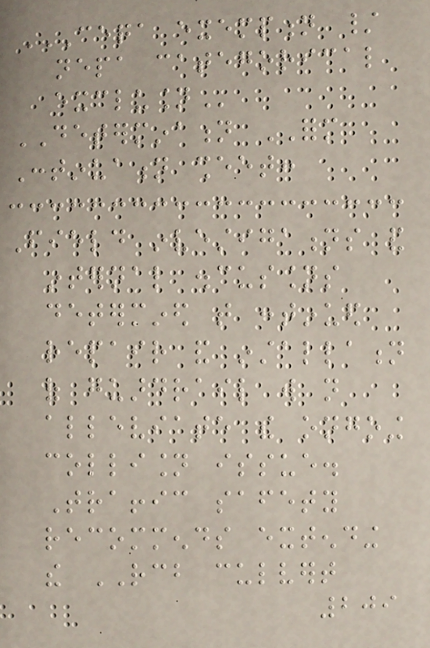CEQA EXEMPTION /
NEPA CATEGORICAL
EXCLUSION
DETERMINATION FORM
Continuation sheet:
Field investigations and
internal discussions
determined that continued
repair and installation
of guardrail will not
alleviate the ongoing
collision issue.
Traffic safety
recommends extending
the RCB culvert
209
